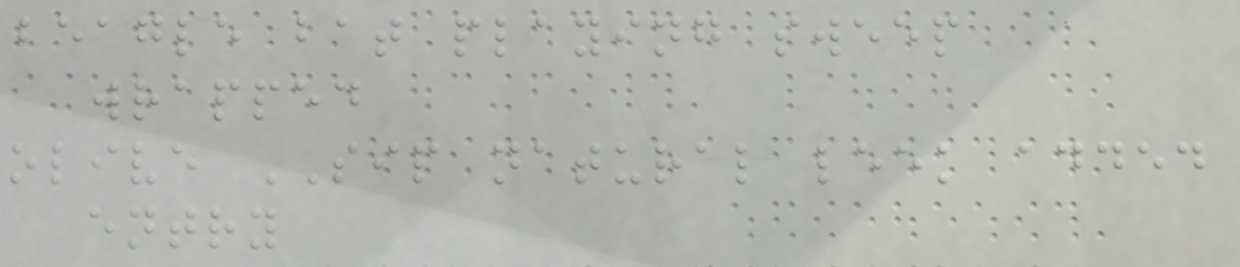beagle bat playing sweep
wrapped
olive SIP natural leek added
entry
